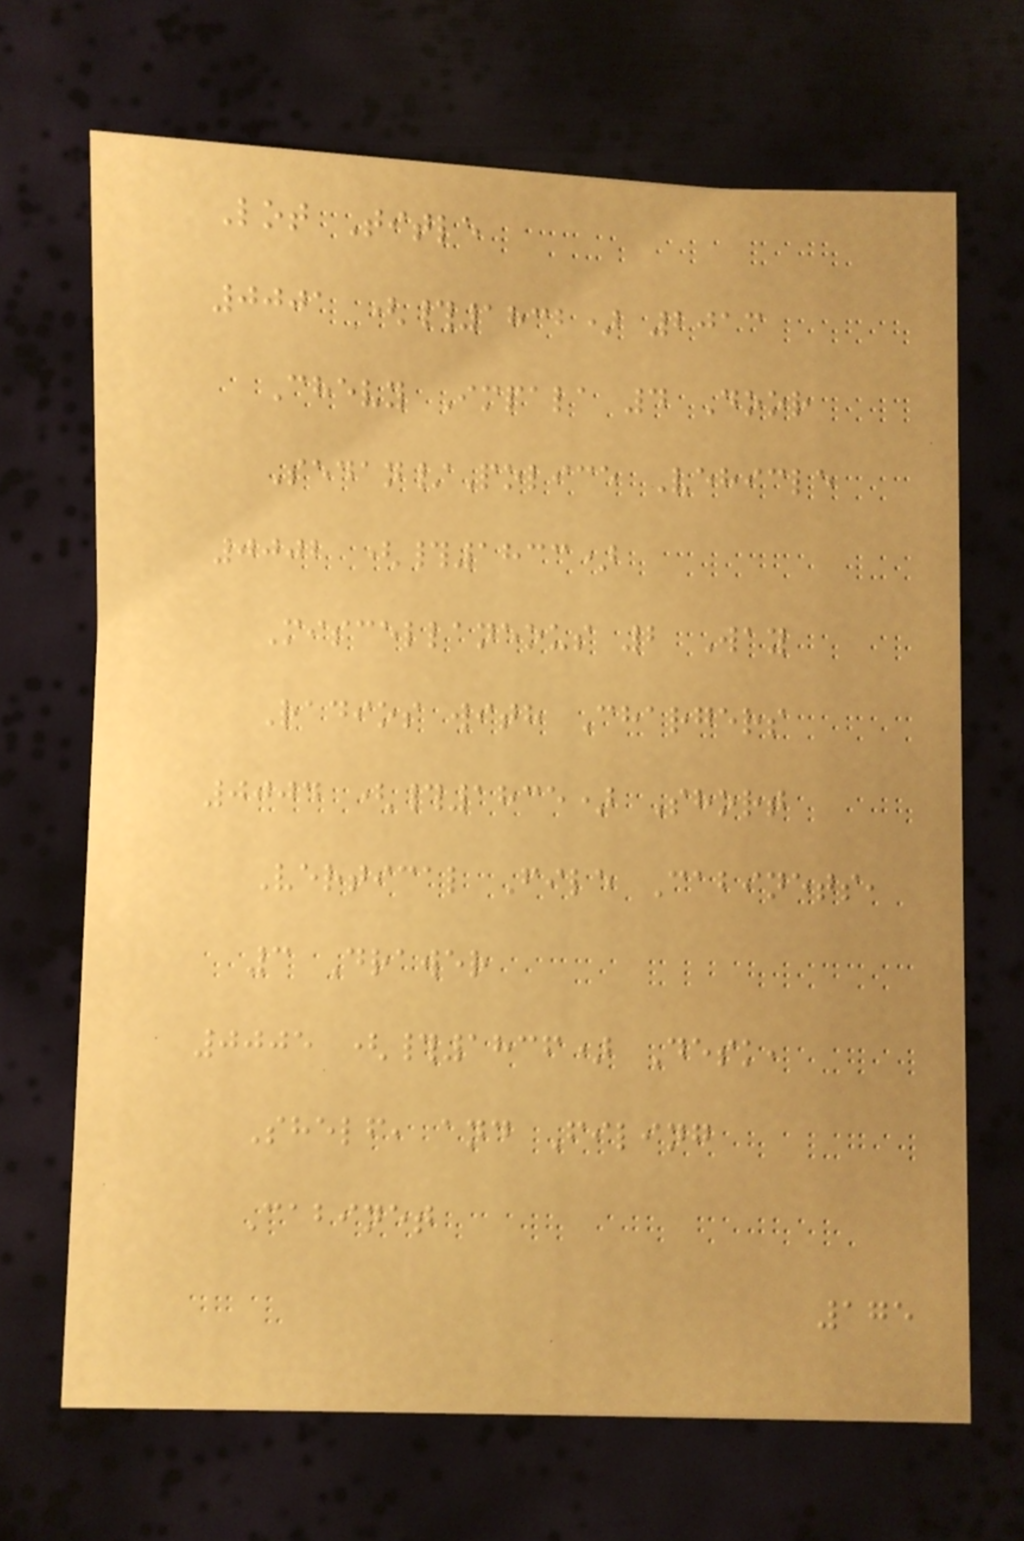Lot Title
0001 (#1832) 2013
Chevy Impala 4 Door
Sedan/Police Vehicle
0002 (#1833)
Miscellaneous 2 Way
Radios with Chargers
0004 (#1835) Short
Vertical File Cabinets,
3 Drawer
0005 (#1836) Desk,
Shelf, and Filing
Cabinet
175
